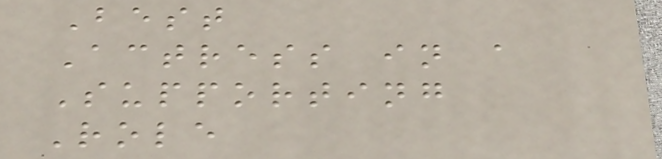Best
Actress in a
Supporting
Role
